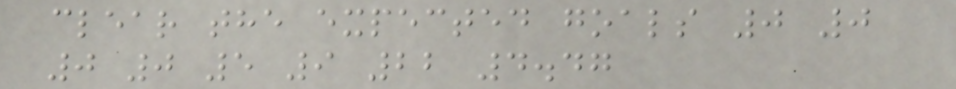clear the expected goals 0 0
0 0 5 9 22 4.47
